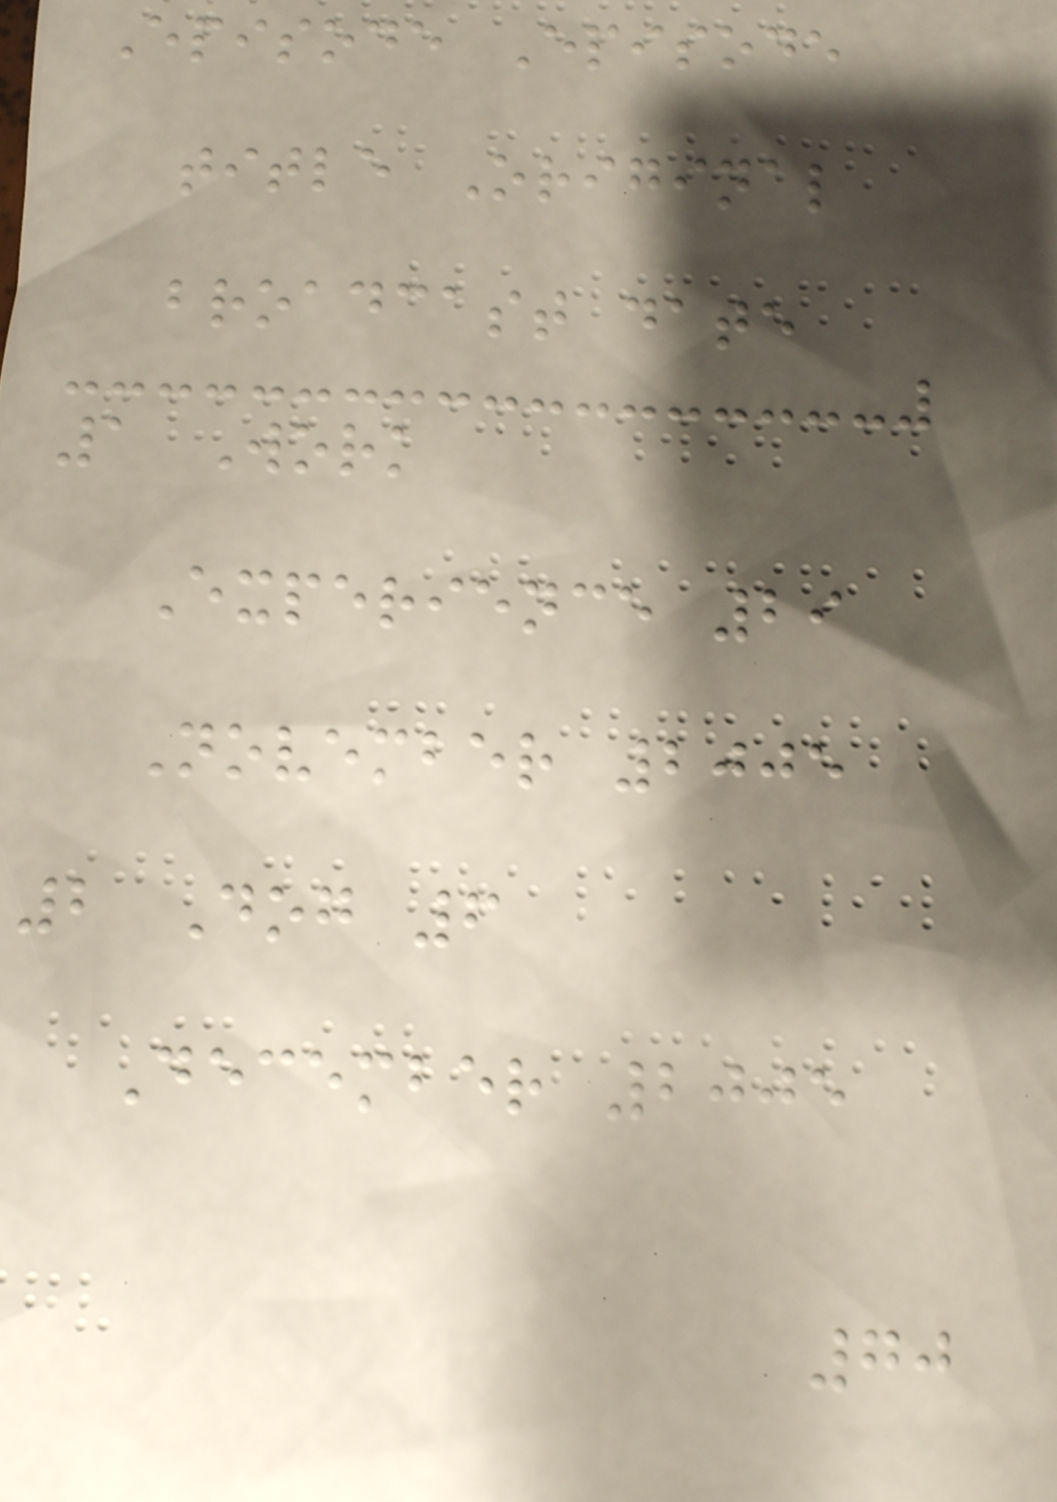Episode Episode
title Original
broadcast date
1 Work
Experience 29
November 2005
2 Dog 6
December 2005
70
